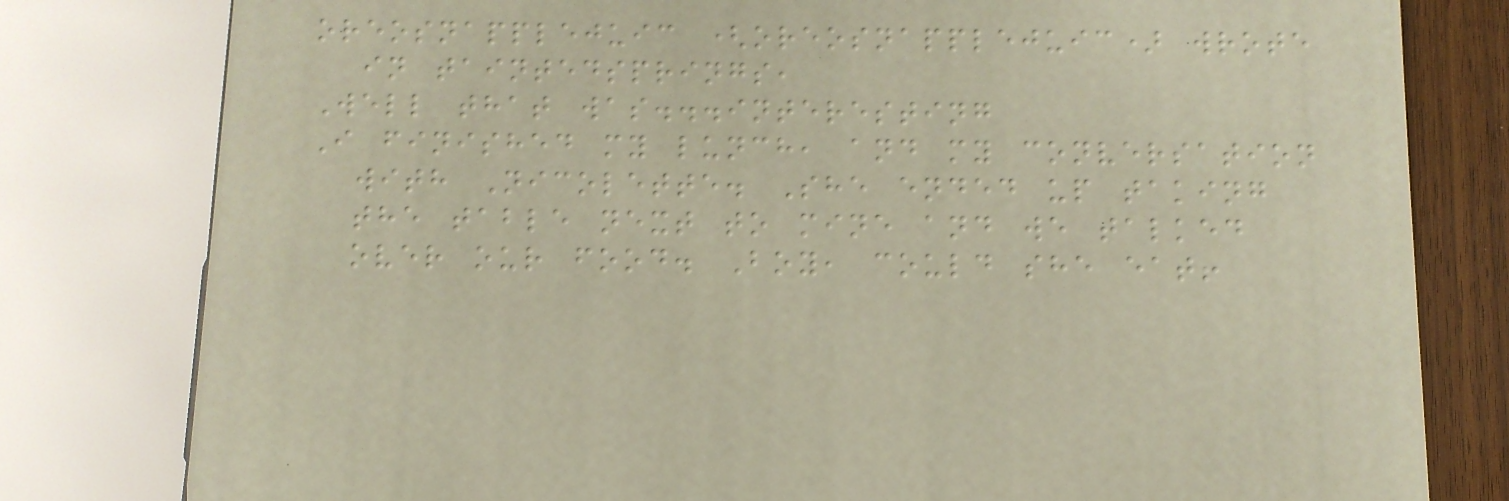oreosnapplejuic (oreosnapplejuic) wrote
in taintedsprings,
Well that was...interesting
I finished my lunch, and my conversation
with Nicolette. She ended up taking
the table next to mine and we talked
over our food. Boy, could she eat!
